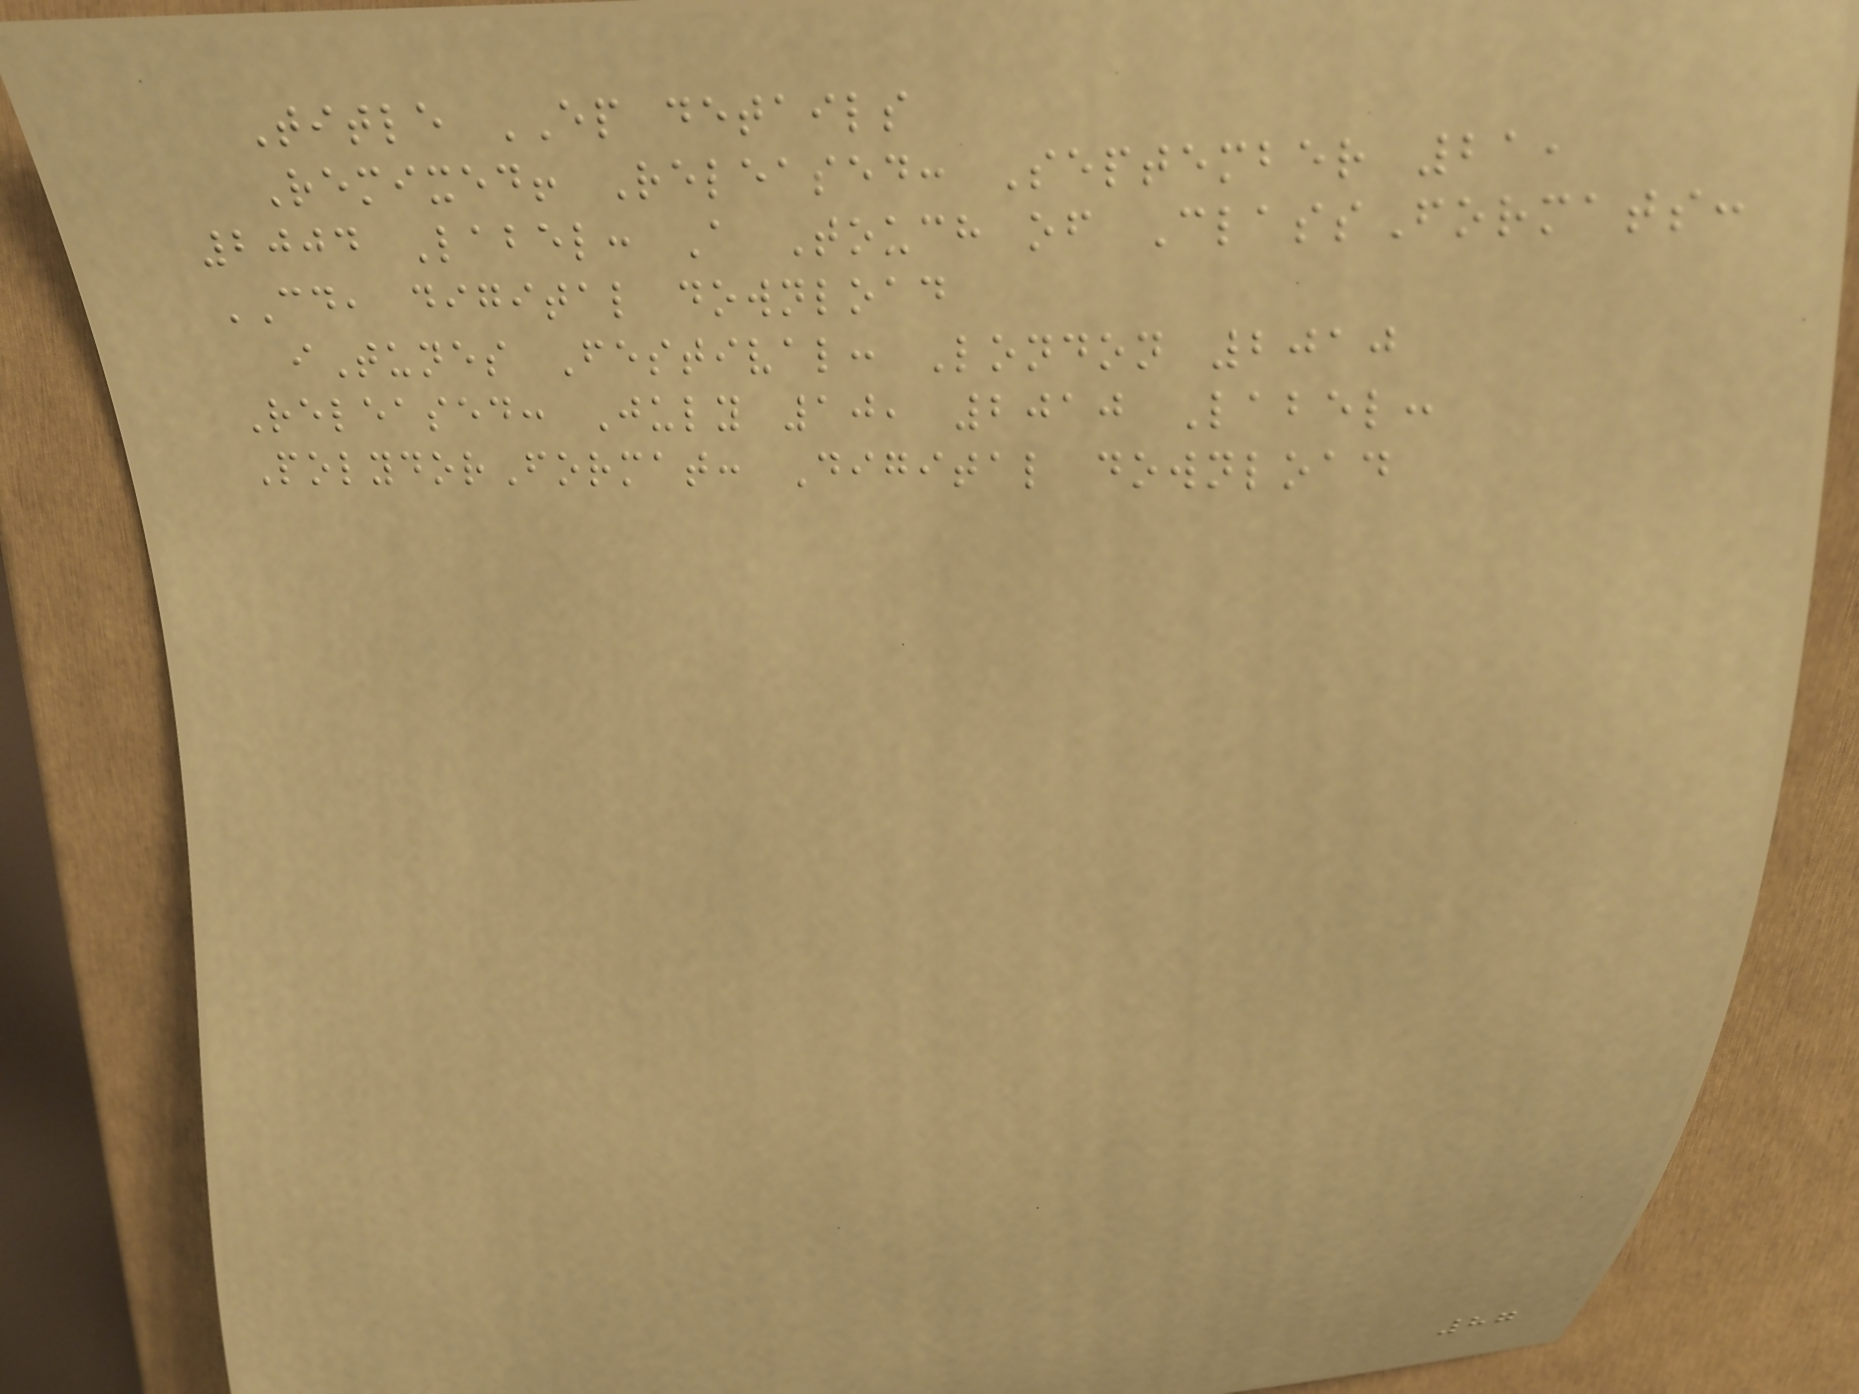Title EP details
Remixed! Released: September 21,
2004 Label: A Touch of ClassFormats:
CD, digital download
iTunes Festival: London 2010
Released: July 10, 2010 Label:
PolydorFormat: Digital download
87
